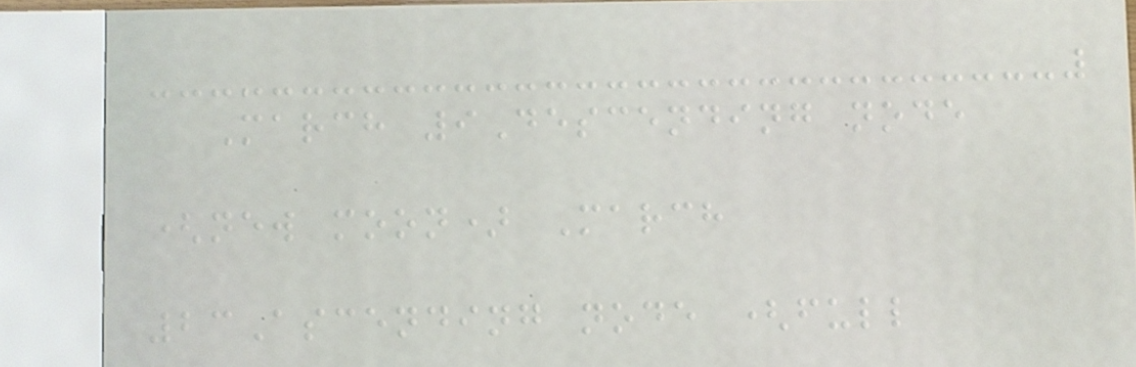March 9Descending node
(new moon) March
23Ascending node (full
